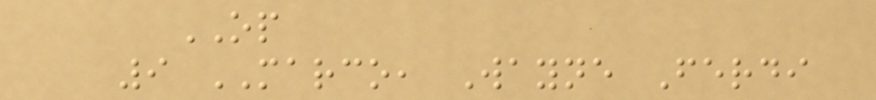OP
9 MARCO, Wayne Ferdi
